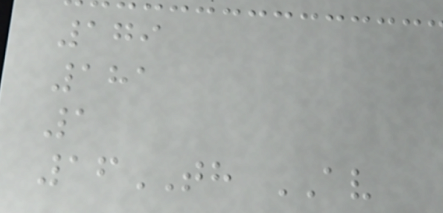179
181
1
16TH AV
